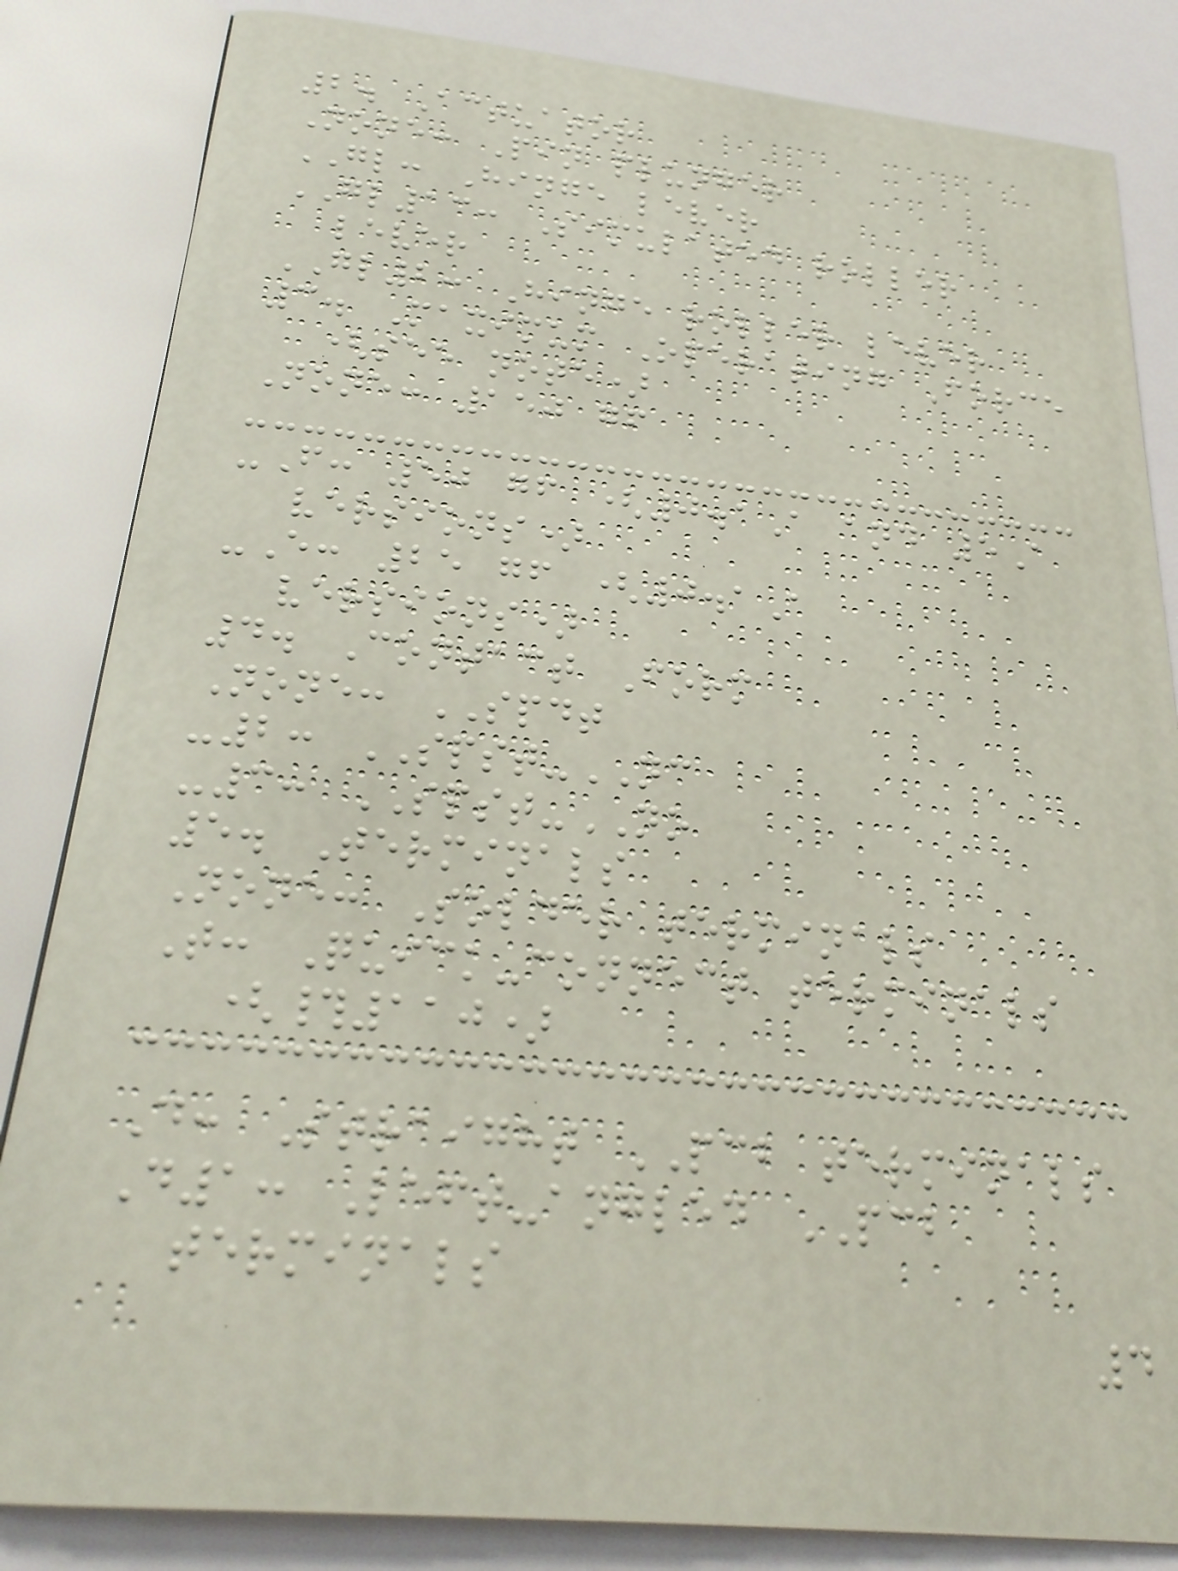2. Actuator
None: Pin plunger
GL: Hinge lever
GL13: Simulated roller
lever
GL2: Hinge roller lever
3. Maximum Operating Force
(see note)
None: 150 gf
-F: 50 gf (0.1A and 5A
versions)
-E: 25 gf (0.1A
versions)
4. Contact Form
None: SPDT
-2: SPST-NC
-3: SPST-NO
5. Terminals
None: Solder terminals
T: Quick-connect terminals
(#110)
D: Straight PCB terminals
D1: Left-angled PCB
terminals
4
